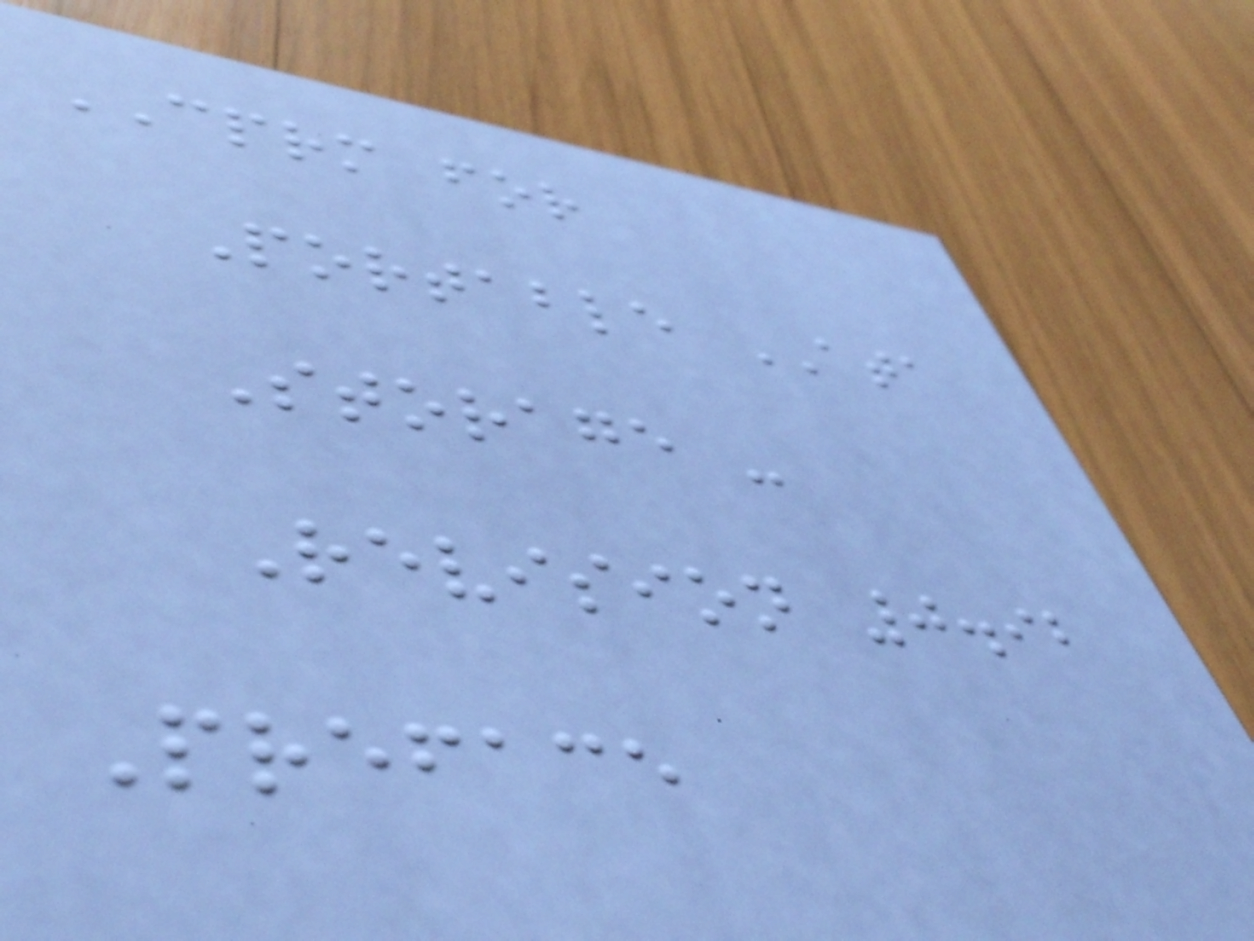CPRM for
Portable ATA
Storage -
Revision 0.92
Preface
